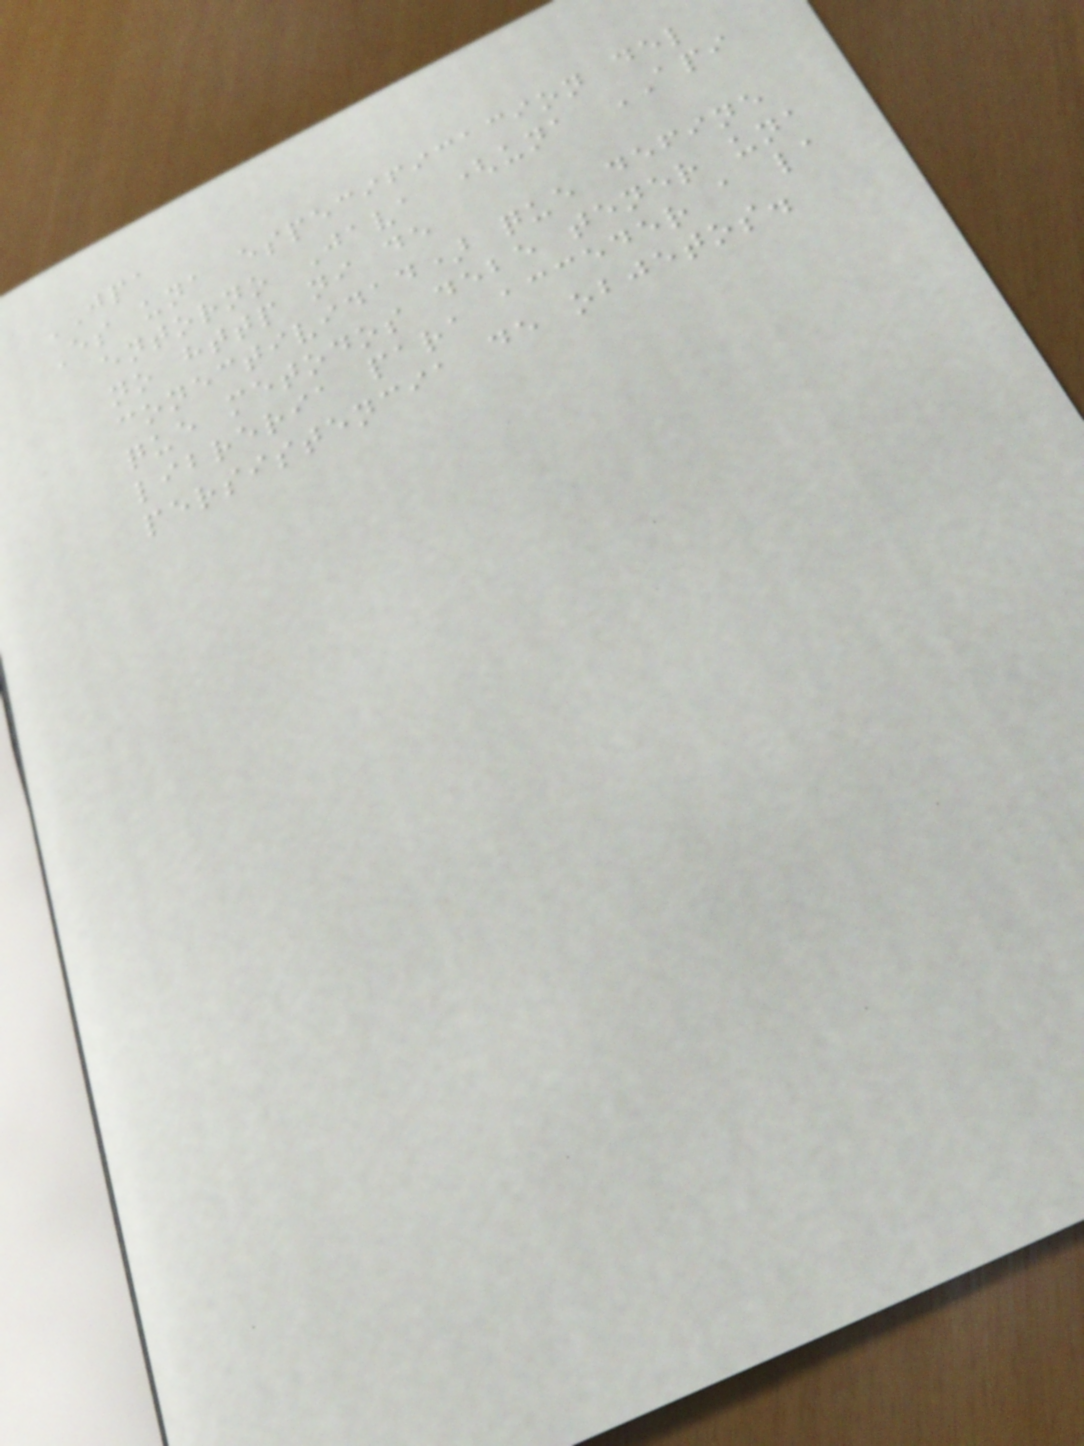JPA
Es una especificacion del
entorno Java (una API
no http ni de
conectividad) que define
que metodos debe tener una
libreria para acceder a la
persistencia de objetos.
